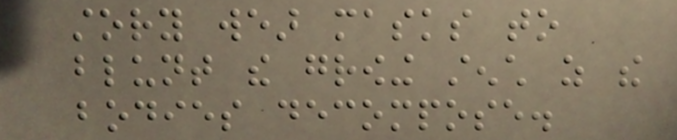story wear masks to
blunt the growing stench as the
bodies decompose.
